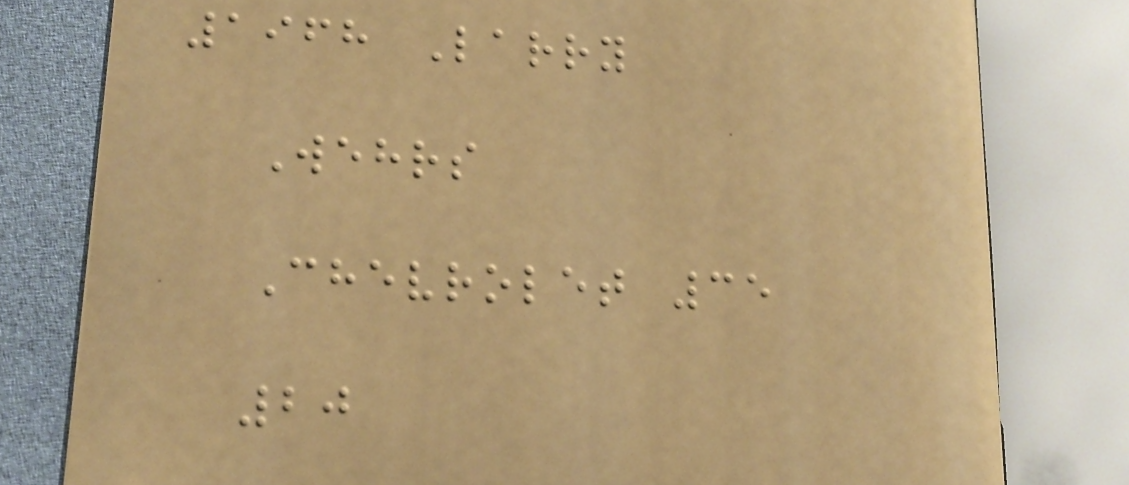1968 Larry
Wehrs
Chevrolet 35
20
